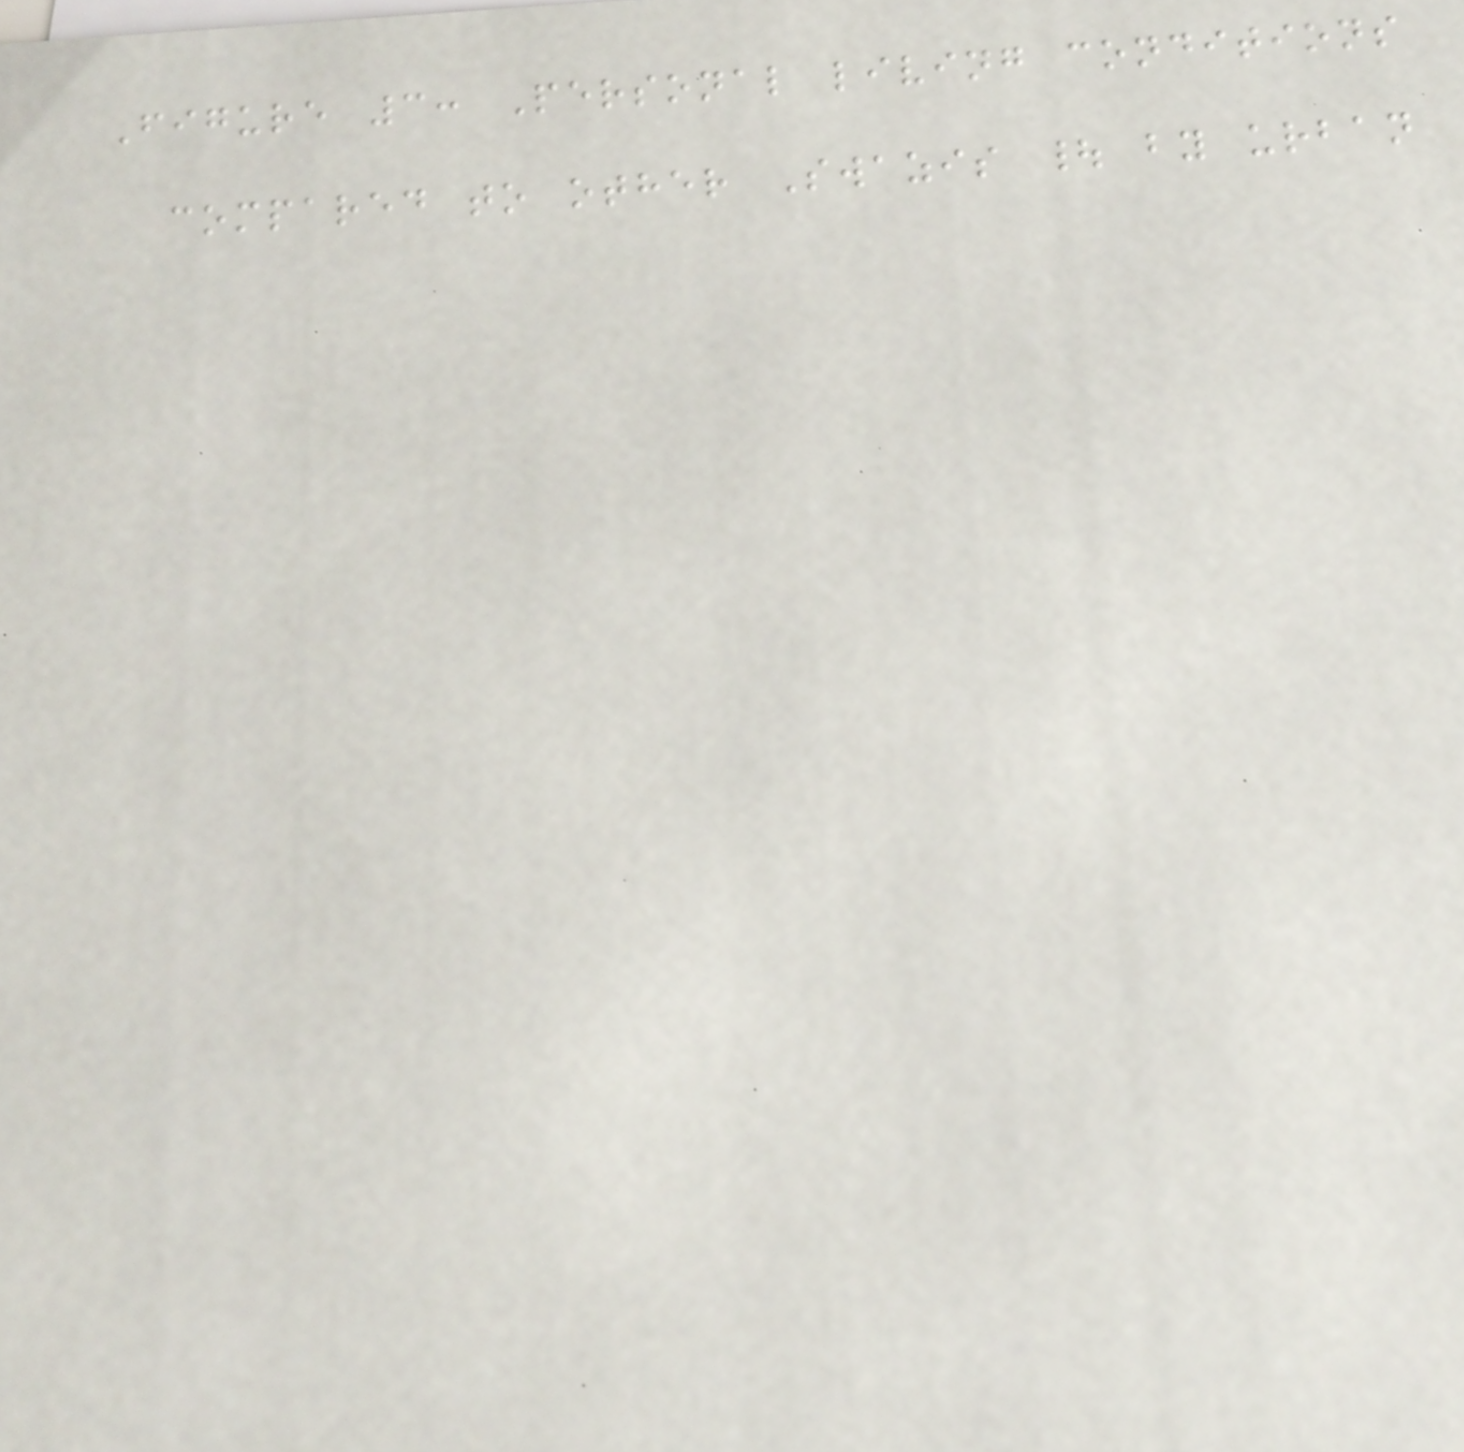Figure 3: Personal living conditions
compared to other Swazis | by urban
